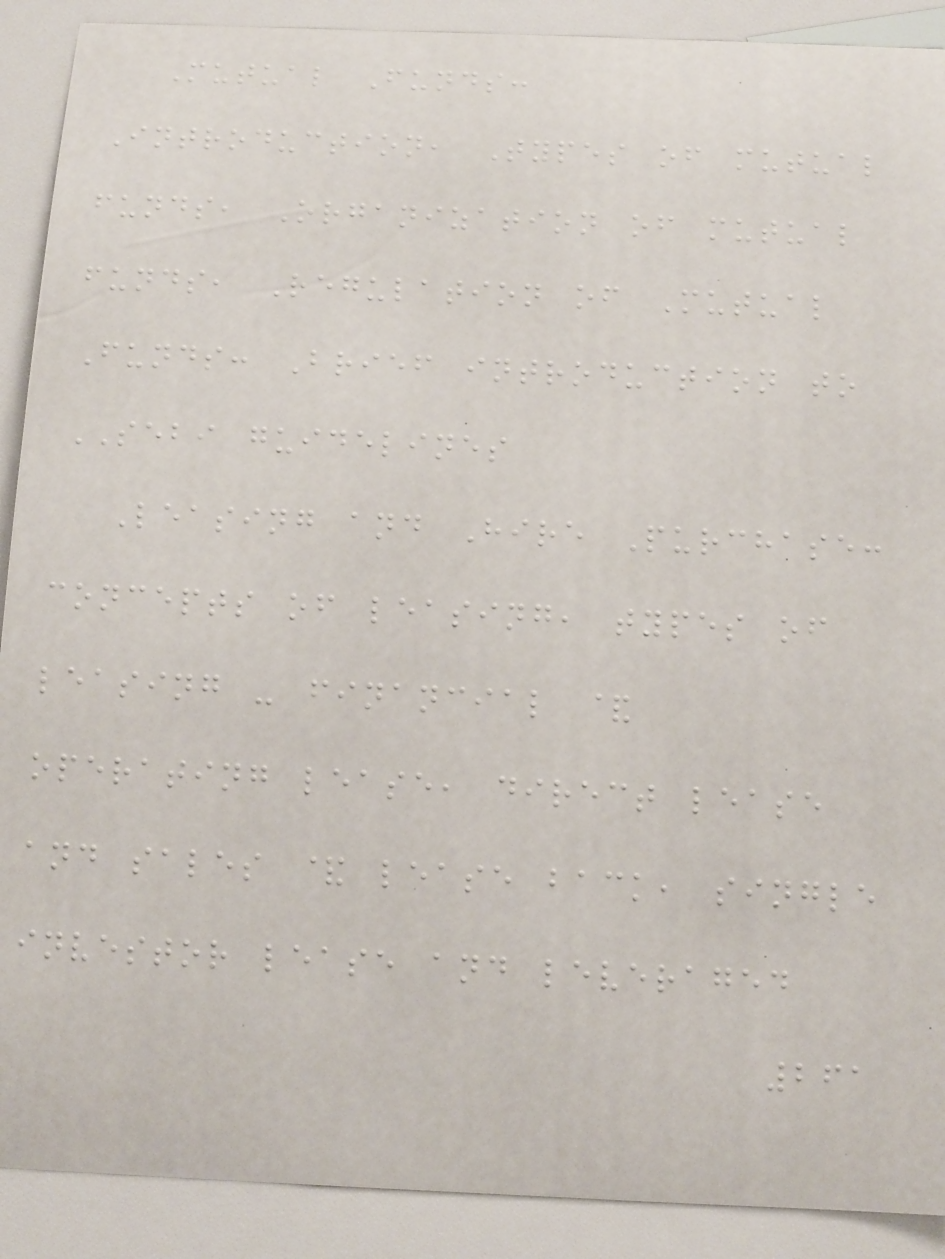Mutual Funds:
Introduction, Types of mutual
funds, Organization of mutual
funds, Regulation of Mutual
Funds: Brief introduction to
SEBI guidelines
Leasing and Hire Purchase:
concepts of leasing, types of
leasing - financial &
operating lease, direct lease
and sales & lease back, single
investor lease and leveraged
261
